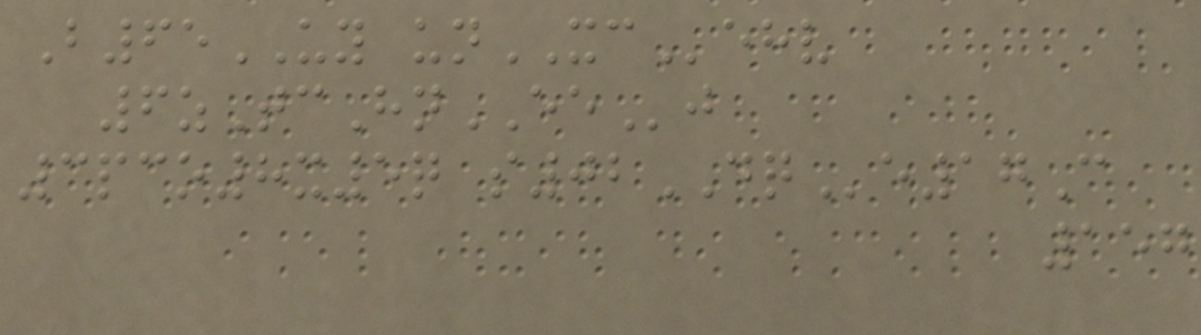B65UY unXCehv
6zTcHnEEj
3pco8x5q s02DQe17C
157
